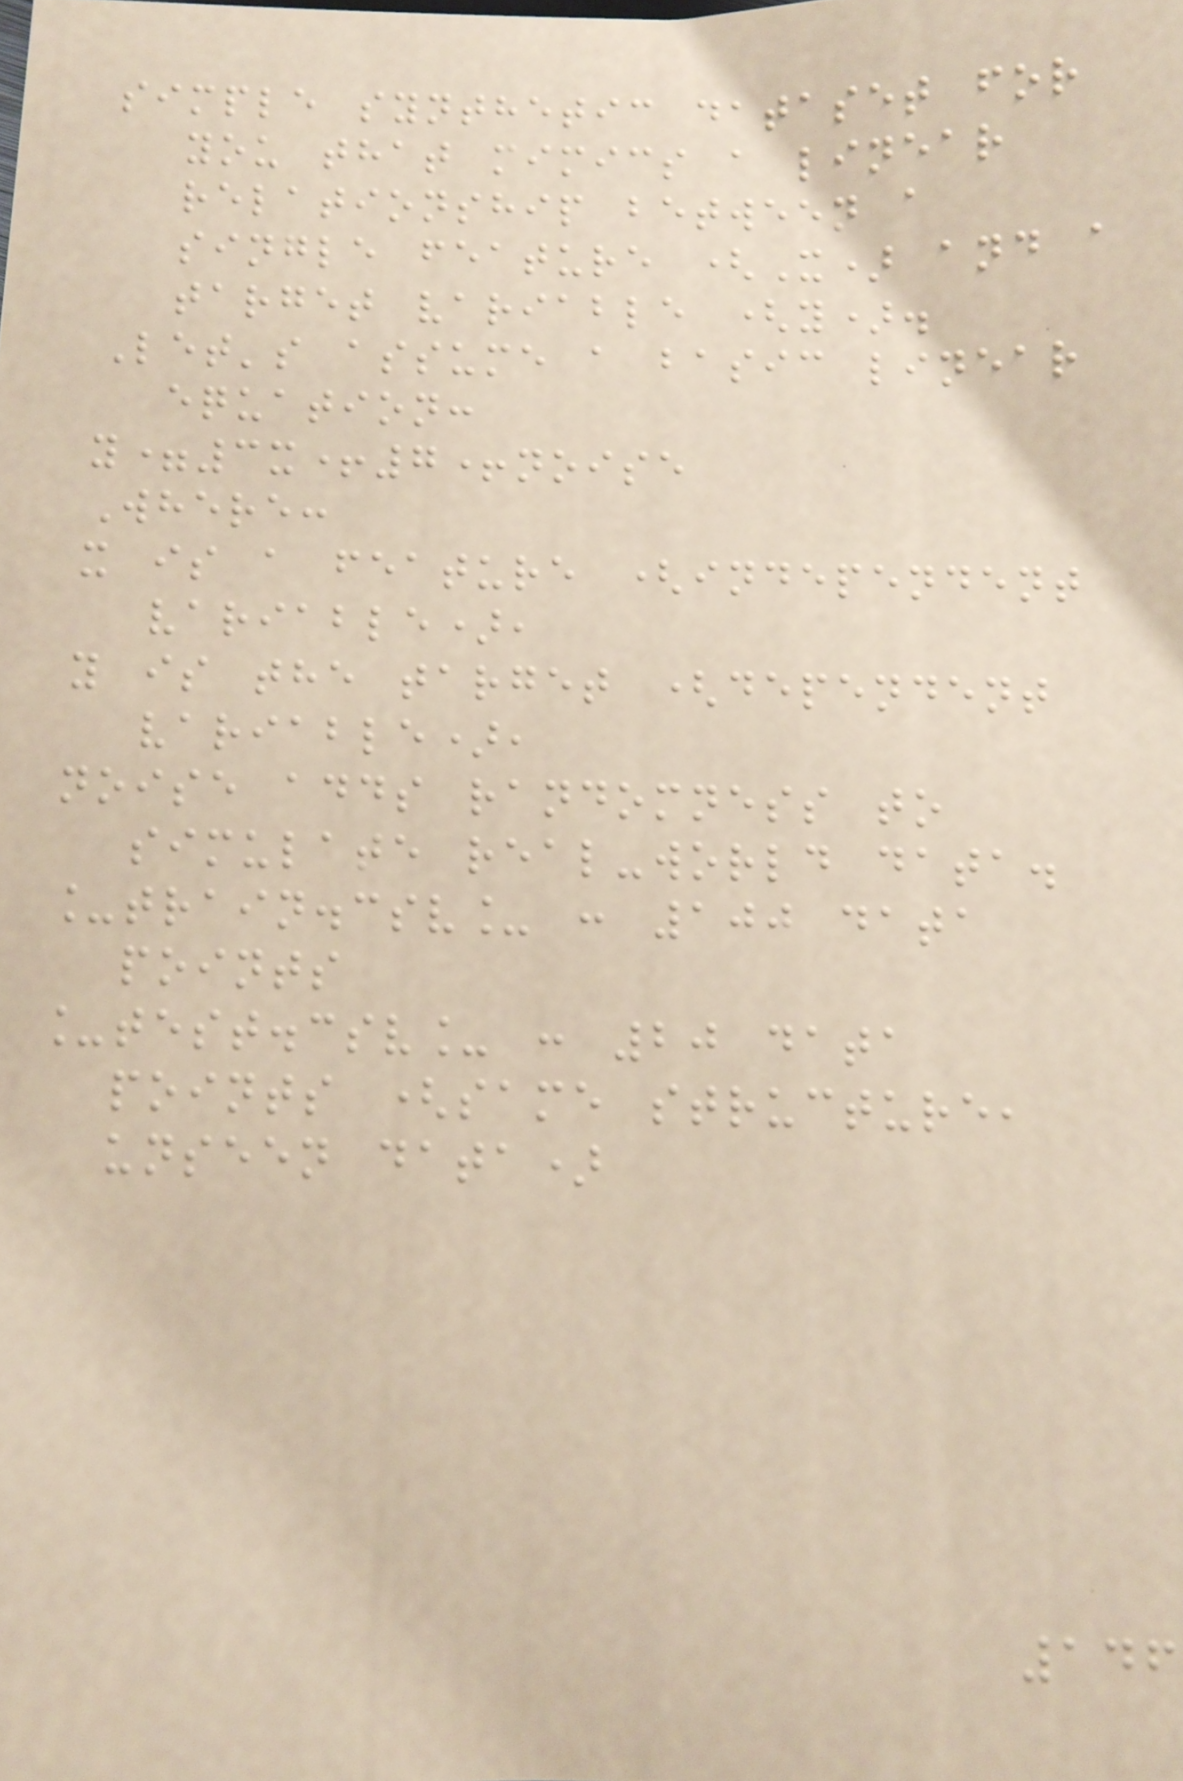simple synthetic dataset for
you that mimics a linear
relationship between a
single feature (X) and a
target variable (y).
Let's assume a basic linear
equation:
y=3x+7+noise
Where:
x is a feature (independent
variable),
y is the target (dependent
variable),
noise adds randomness to
simulate real-world data.
_train.csv_ : 100 data
points
_test.csv_ : 20 data
points (same structure,
unseen data)
146
